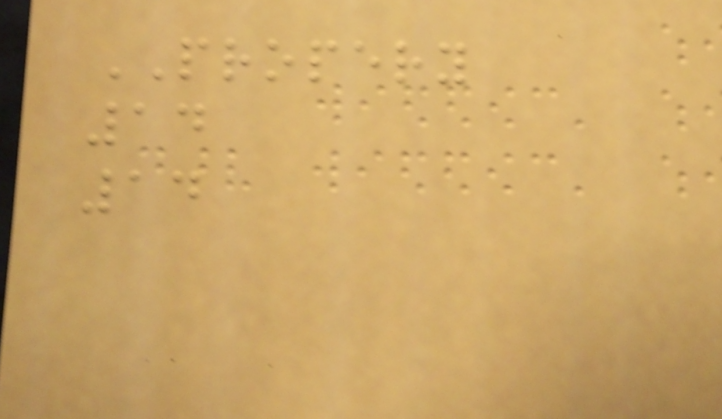PROPERY
14
14
